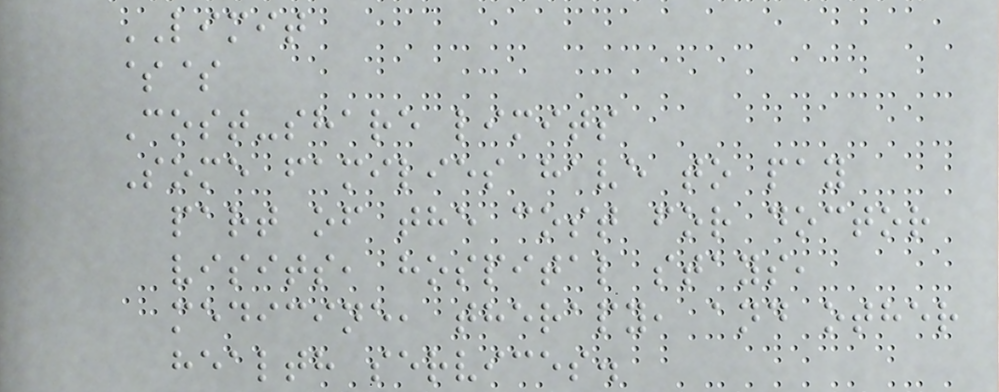LIMIT
$$
Cost-share limits
Some families have to pay
part of the cost for doctor
visits, hospital stays,
medicine, therapy, and other
health services.
